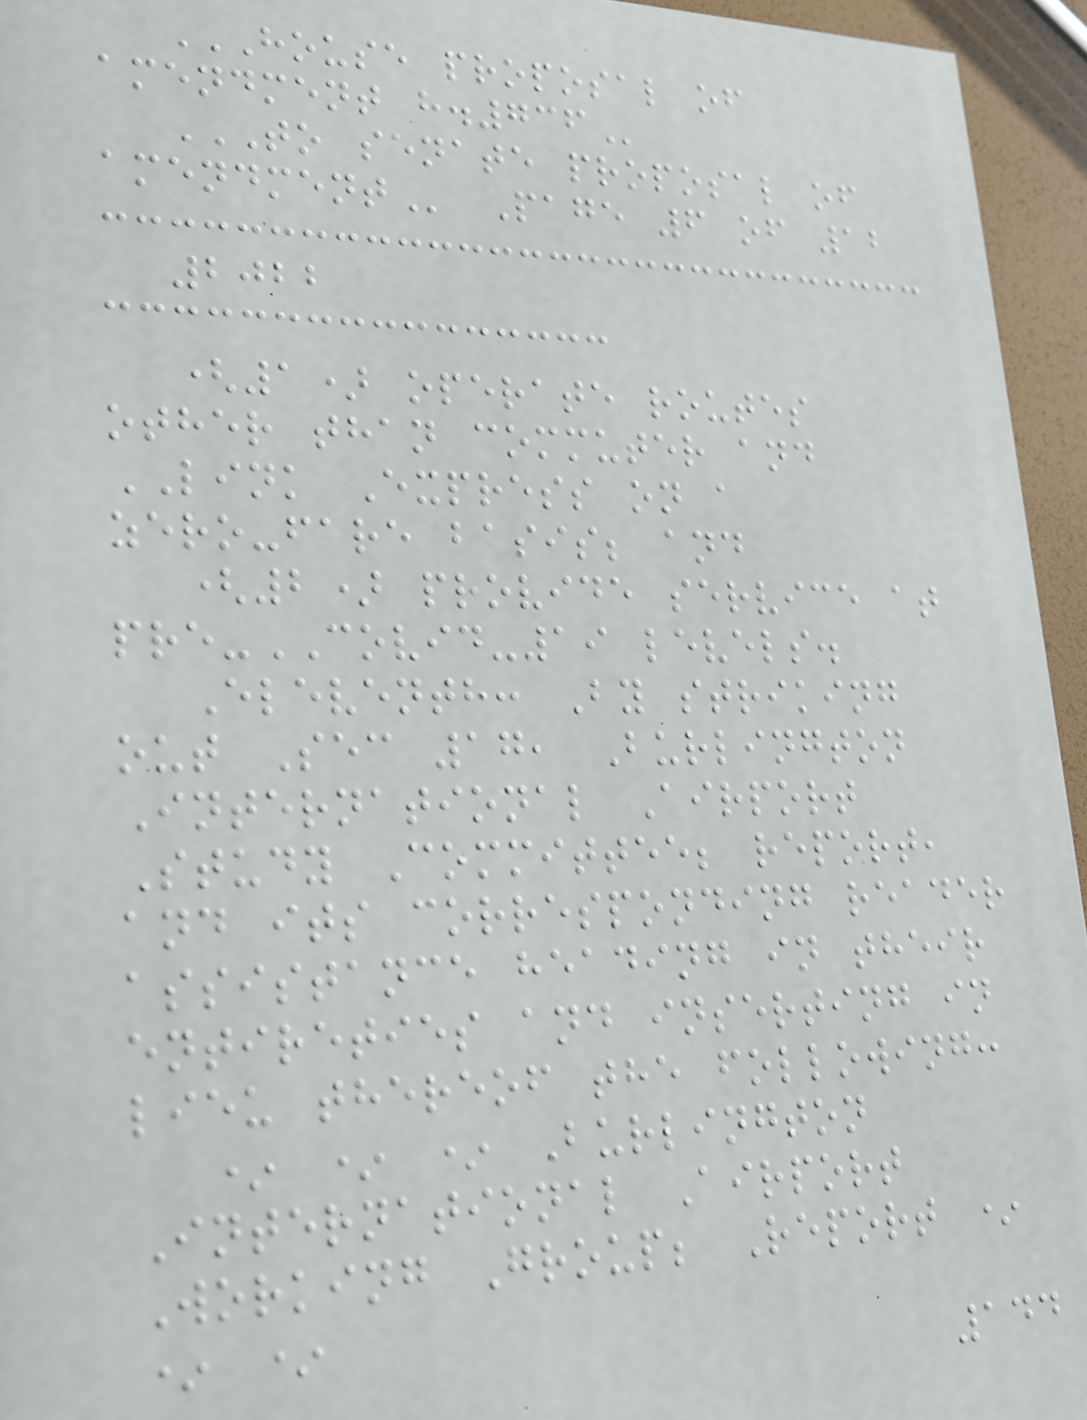HOUSE PROPOSAL OF
AMENDMENT H.736
TO SENATE PROPOSAL OF
AMENDMENT Page 6 of 12
2022
(1) operate routes
other than commuter and
LINK Express on a
zero-fare basis; and
(2) provide service at
pre-COVID-19 levels.
Eleventh: By striking
out Sec 17, Burlington
International Airport
Study Committee; report,
and its corresponding reader
assistance heading in their
entireties and inserting in
lieu thereof the following:
* * * Burlington
International Airport
Working Group; Report *
* *
144
